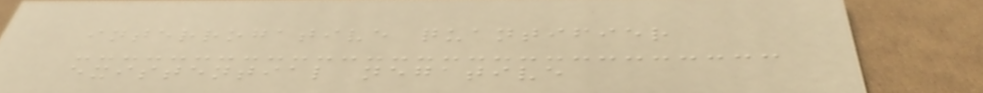interrogative quantifier
existential negative
